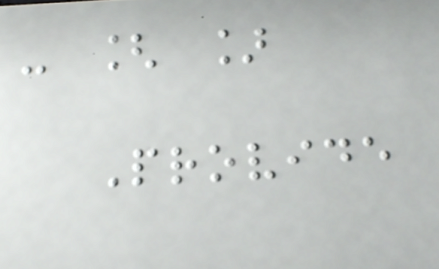- [ ]
Provide
